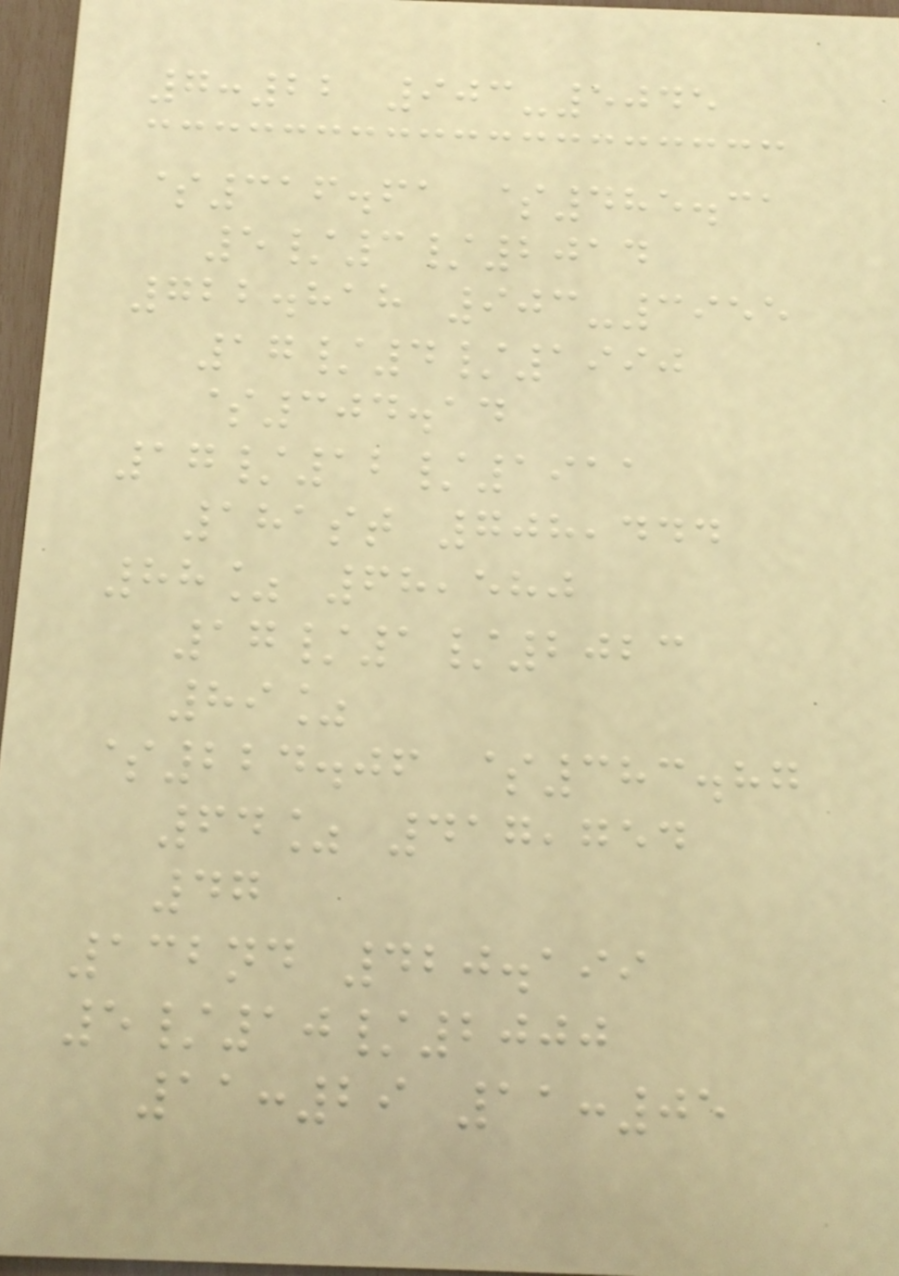7:22 903-5045
$316.61 $485.31
5/3/2014
722.818 903-3955
17/4/1990
$304.14
17/12/1911
181st 708,444
88% 68,580
17/1/2023
89%
$224.06 $383.87
64% 417,754
47
132nd 420.199
5/10/2000
11:29 11:05
